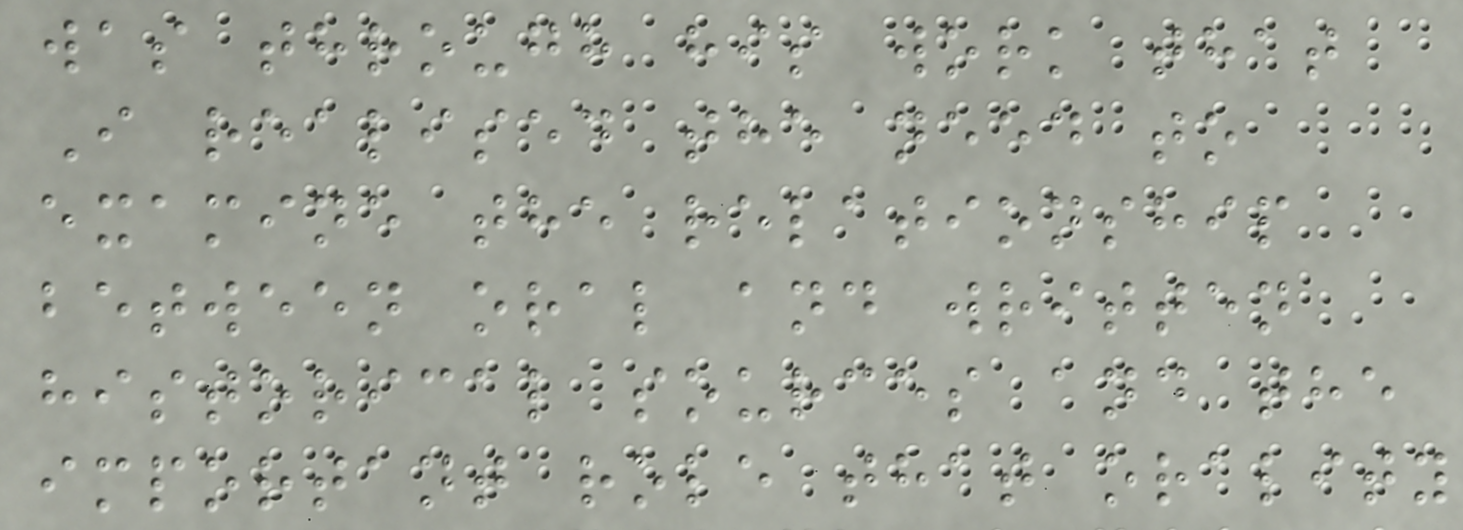was through his work that
I realised the need to
examine the relationship
between oral and written
historical sources and the
important role that orality
